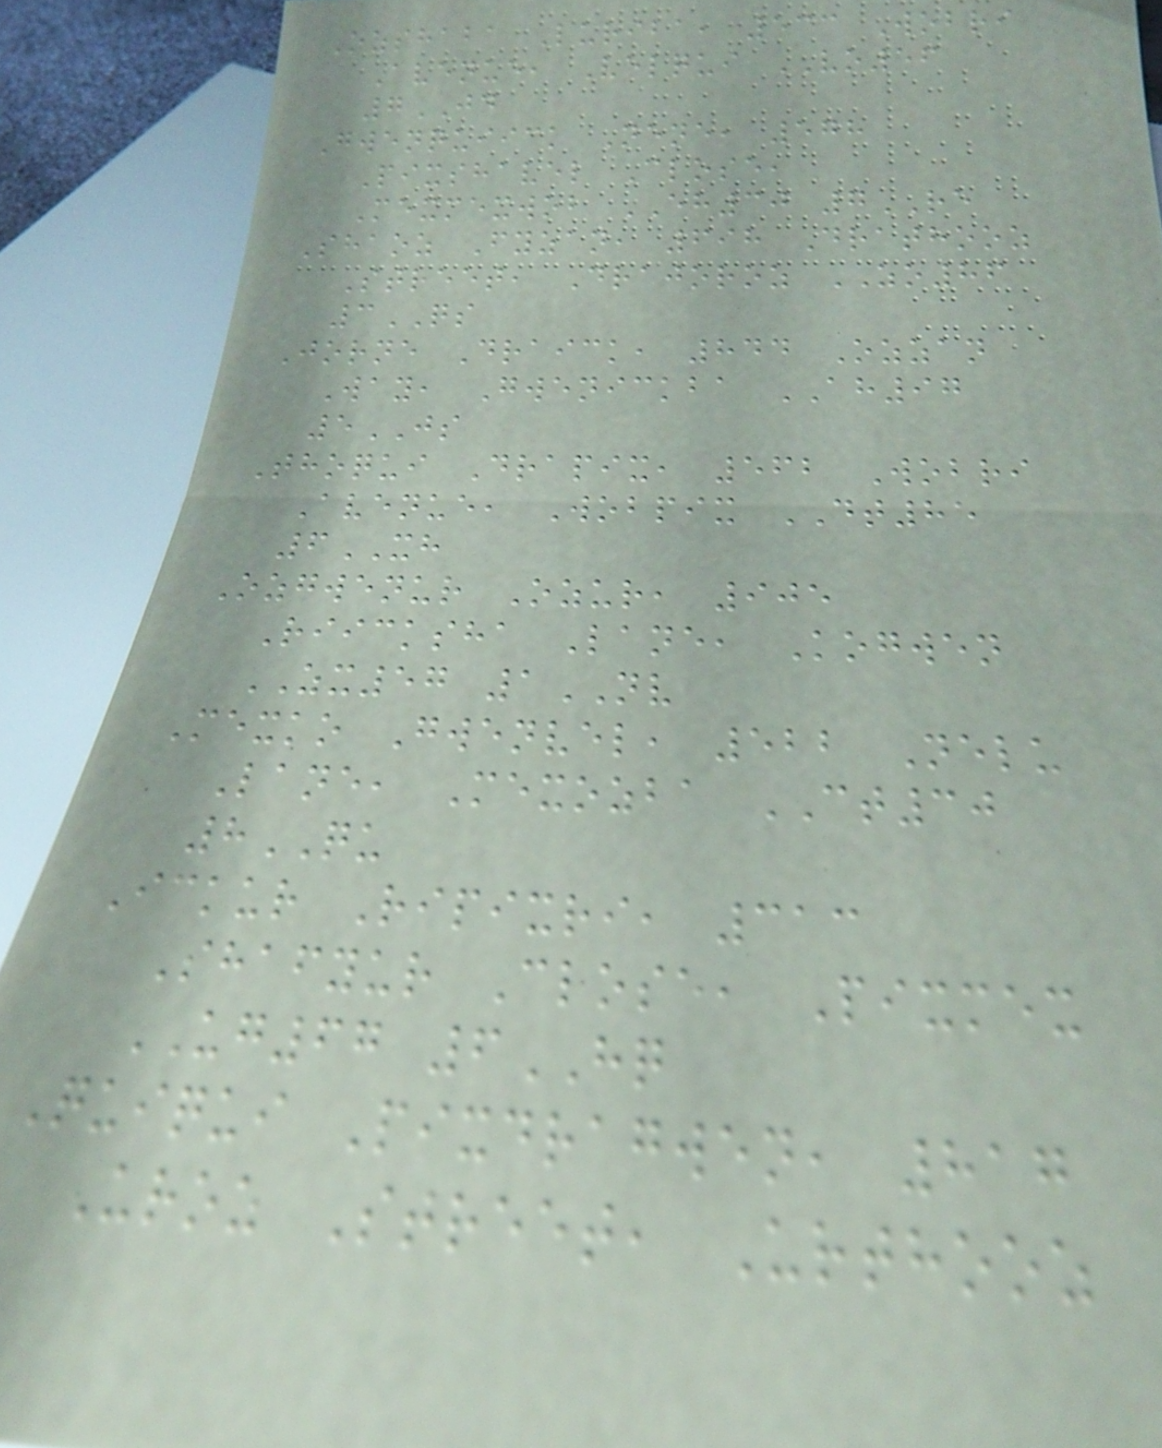Ozshaba Luriba, 533 Wobri
Avenue, Velqui VO56
7JD
Gwenquiick Nene, 578
Pixshavel Close,
Mexmexwob EH30 7RE
Shaoz Fyzan, 698 Drathooz
Street, Drajoroz ZO86
3QS
Jorne Draick, 844 Ozzan
Way, Gwenickba AH97
5JS
Thoqui Drapix, 562 Wobri
Avenue, Wobpix DT85
6XH
Ozgwenur Ozur, 905
Riicksha Lane, Kogwen
ZX57 1NV
Mexko Gwenvel, 522 Nelu
Lane, Mexozba CT30
8QU
Ickur Ripixri, 313
Shafyur Close, Pixmex
UG67 6HQ
Quiqui Pixdragwen, 817
Uroz Street, Urthooz
